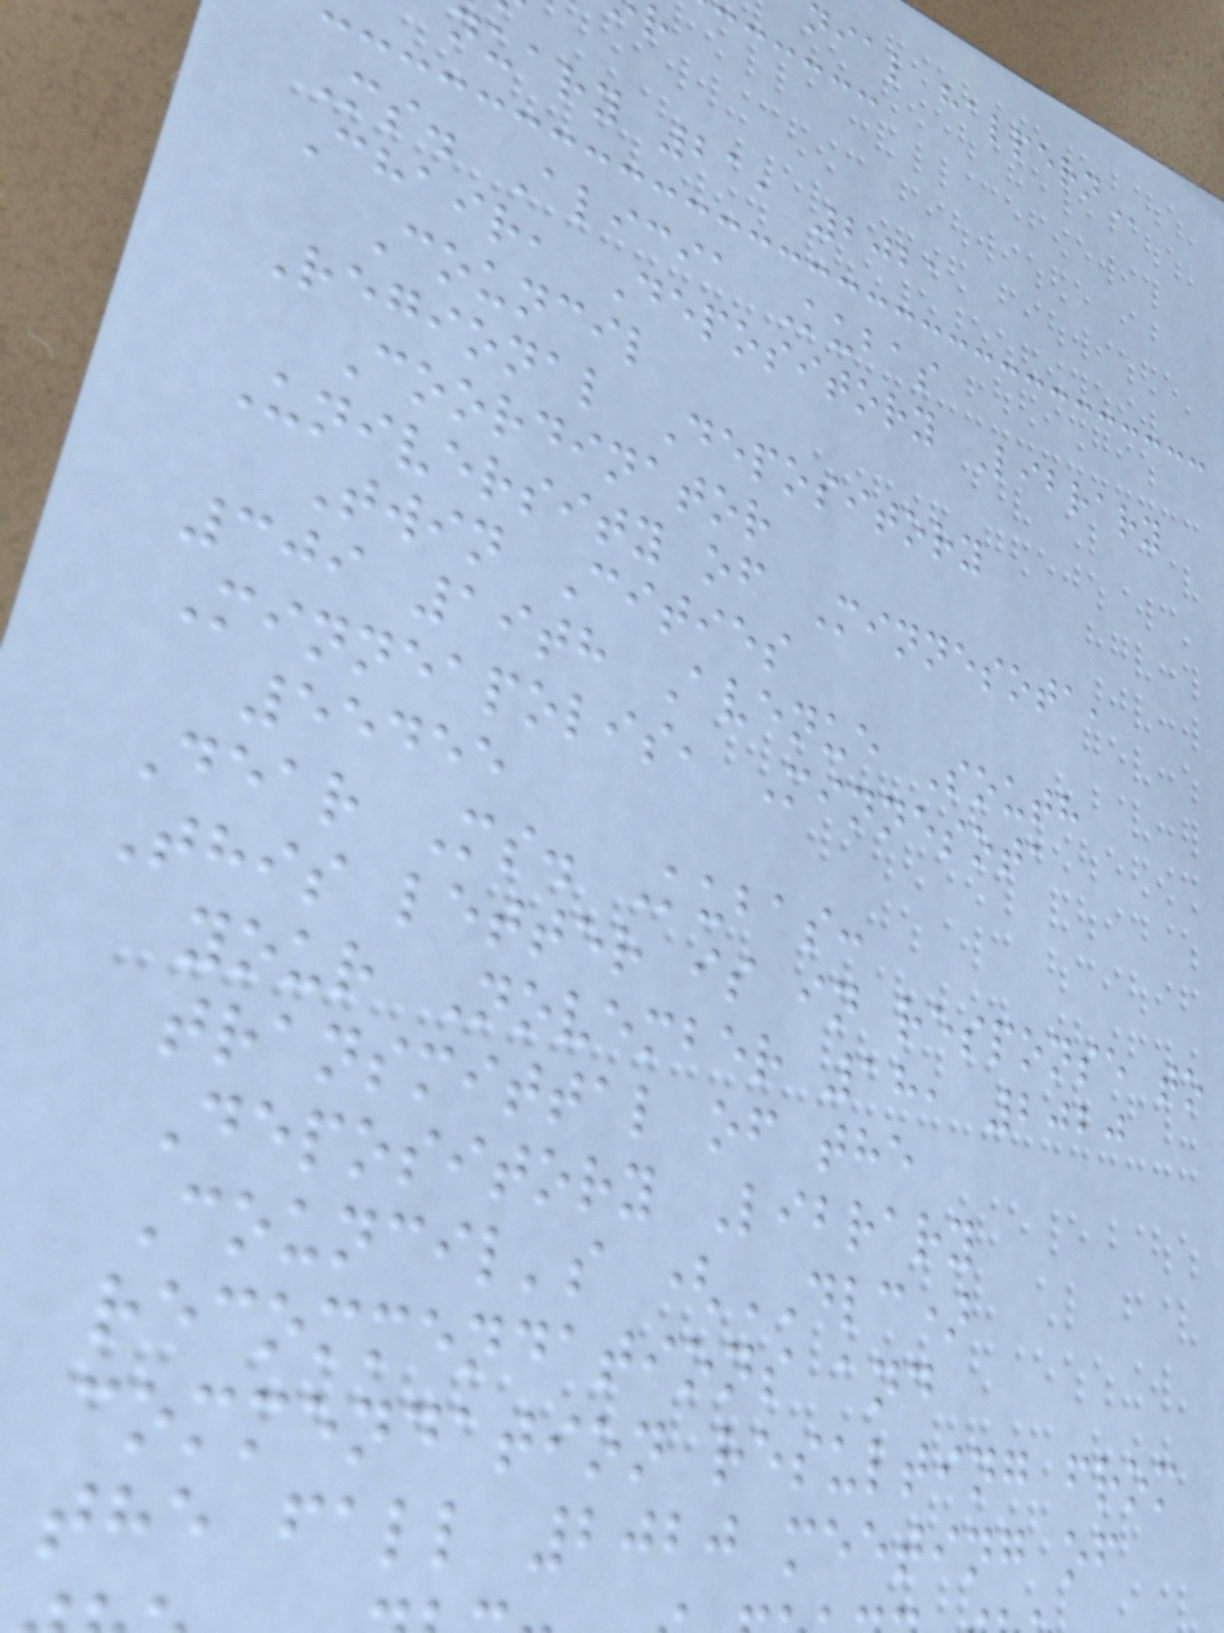nuary 21, 2021
Ms. Alicia Kubas
Chair, Depository Library
Council
Regional Depository
Coordinator
University of Minnesota,
Twin Cities
309 19th Avenue South
Minneapolis, Minnesota
55455
Dear Ms. Kubas:
This letter is in response to
your November 18, 2020
transmittal of the
Depository Library
Council's (DLC)
recommendations and
commendation resulting from
the fall 2020 meeting of
